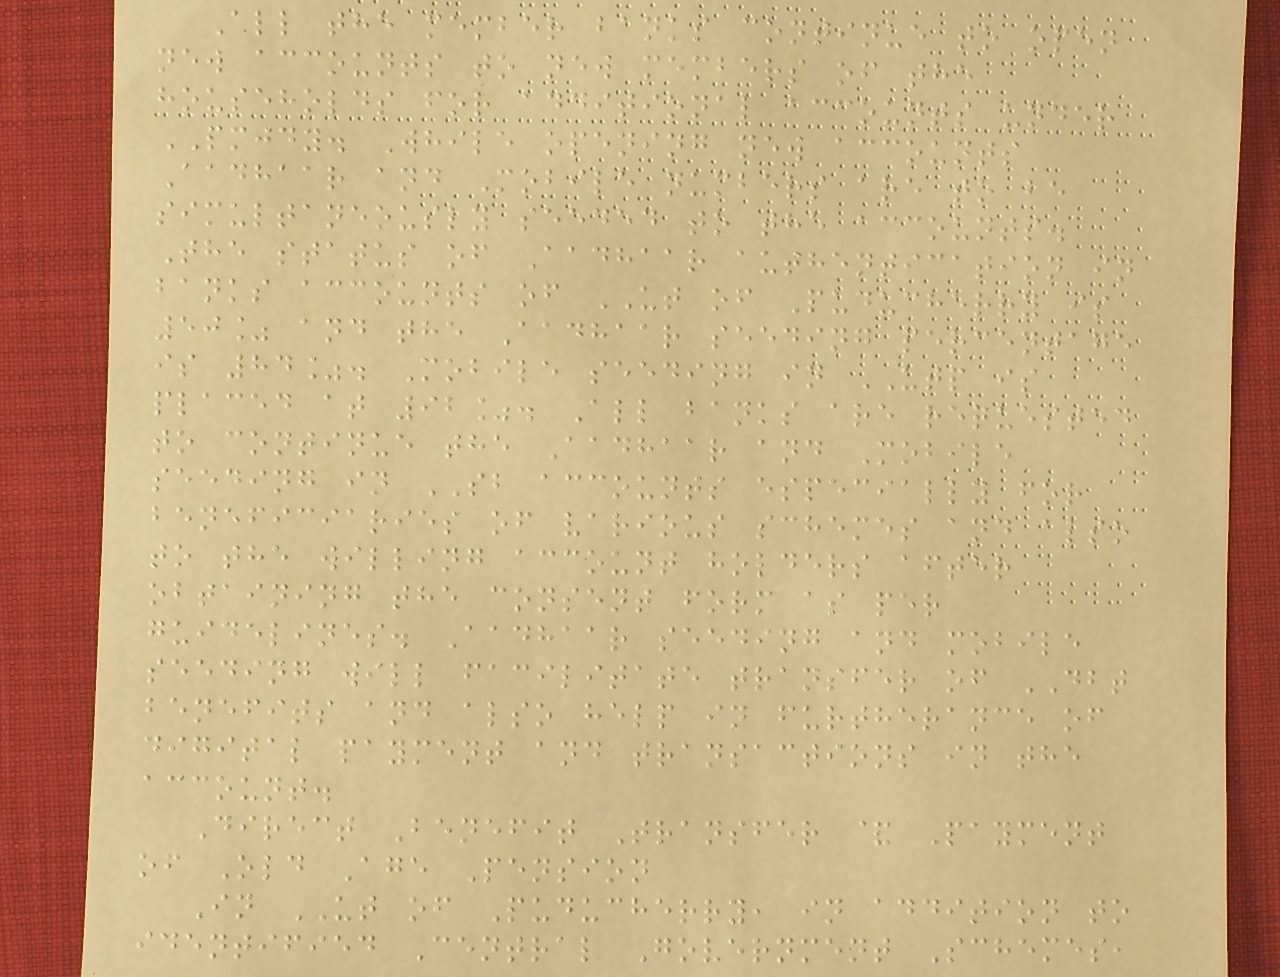All the member banks continue to open
new accounts to new members of the
households for additional accounts under
PMJDY. While opening new accounts
Aadhaar and Mobile numbers are to be
simultaneously seeded to the accounts.
The status of Aadhaar authentication in
banks accounts of UT of Puducherry is
50% and the Aadhaar seeding percentage
is 84%. Mobile seeding in UTP is
placed at 92%. All banks are requested
to continue the Aadhaar and Mobile
seeding in SB accounts especially for
beneficiaries of various schemes and also
to the willing account holders after
obtaining the consent form as per
guidelines. Aadhaar seeding and mobile
seeding will facilitate transfer of DBT
benefits and also help in furtherance of
digital payment and transactions in the
account.
Direct Benefit Transfer & Payment
of Old Age Pension
In UT of Puducherry, in addition to
identified Central Government Schemes,
